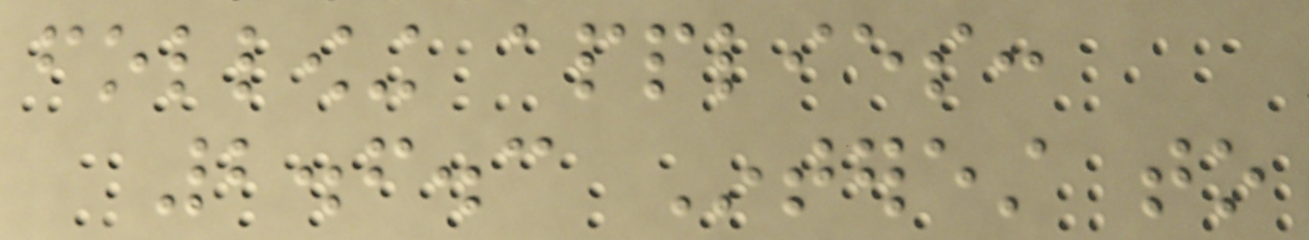following applies:
2.6.3 Interest to
